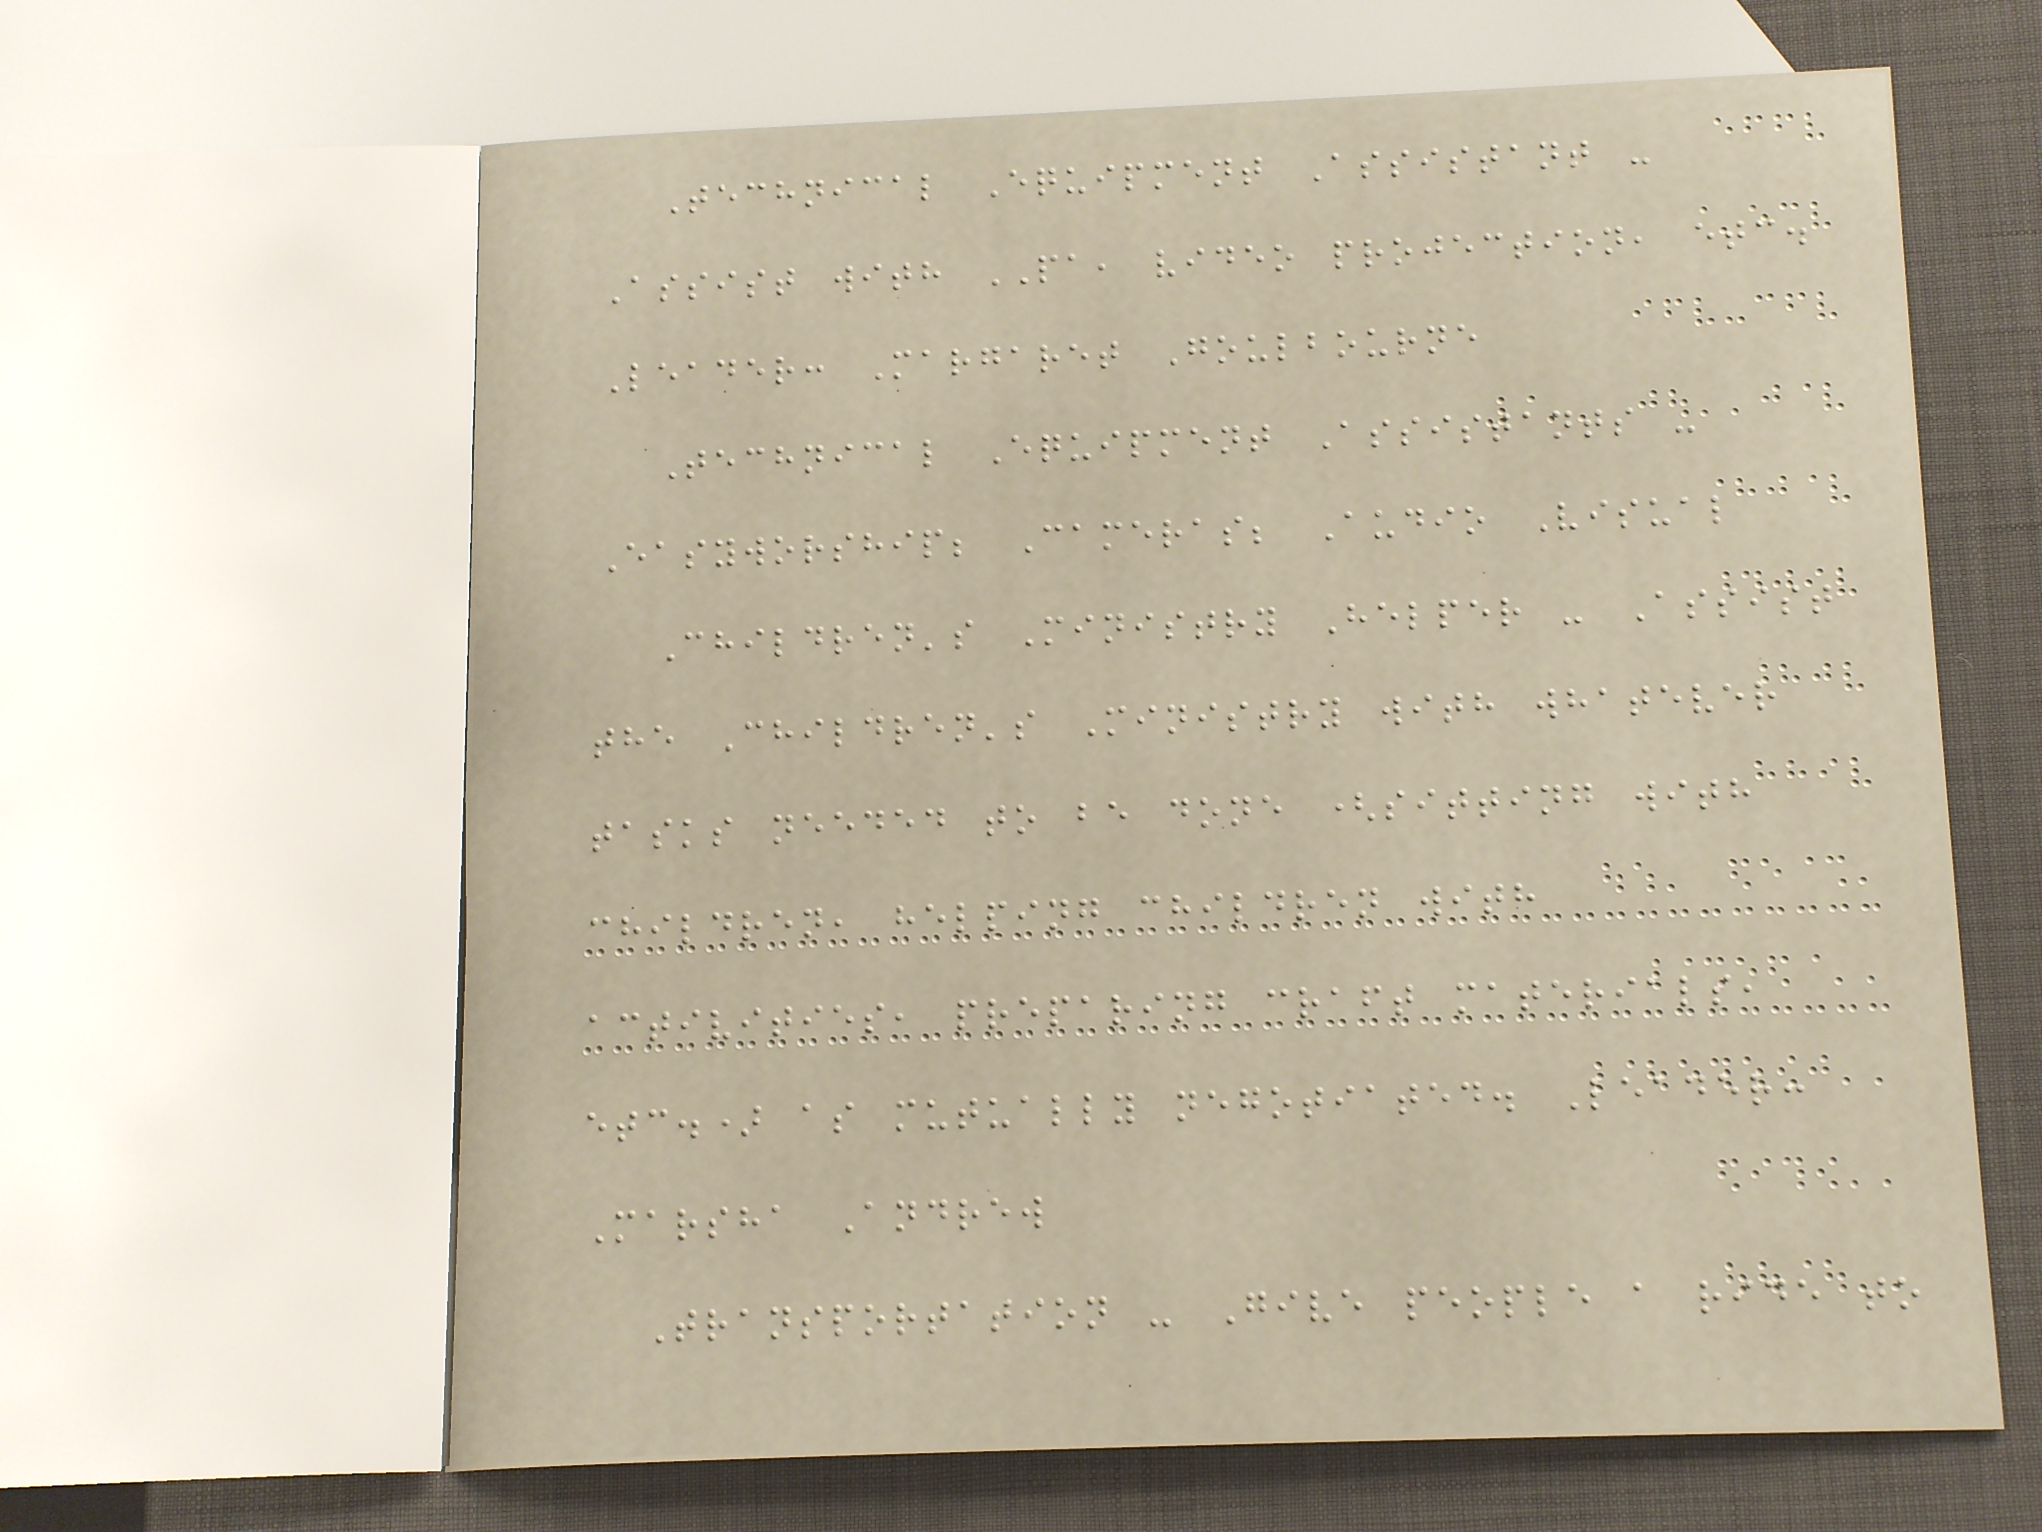Technical Equipment Assistant -
Assist with PA, video projection, etc.
Leader: Margaret Goulbourne
Technical Equipment Assistants -
Easyworship; Cameras; Audio Visual
Children's Ministry Helper - Assist
the Children's Ministry with whatever
tasks needed to be done (sitting with
children, helping children with
activities, preparing craft materials,
etc.) as mutually negotiated. Leader:
Marsha Andrew
Transportation - Give people a ride to
